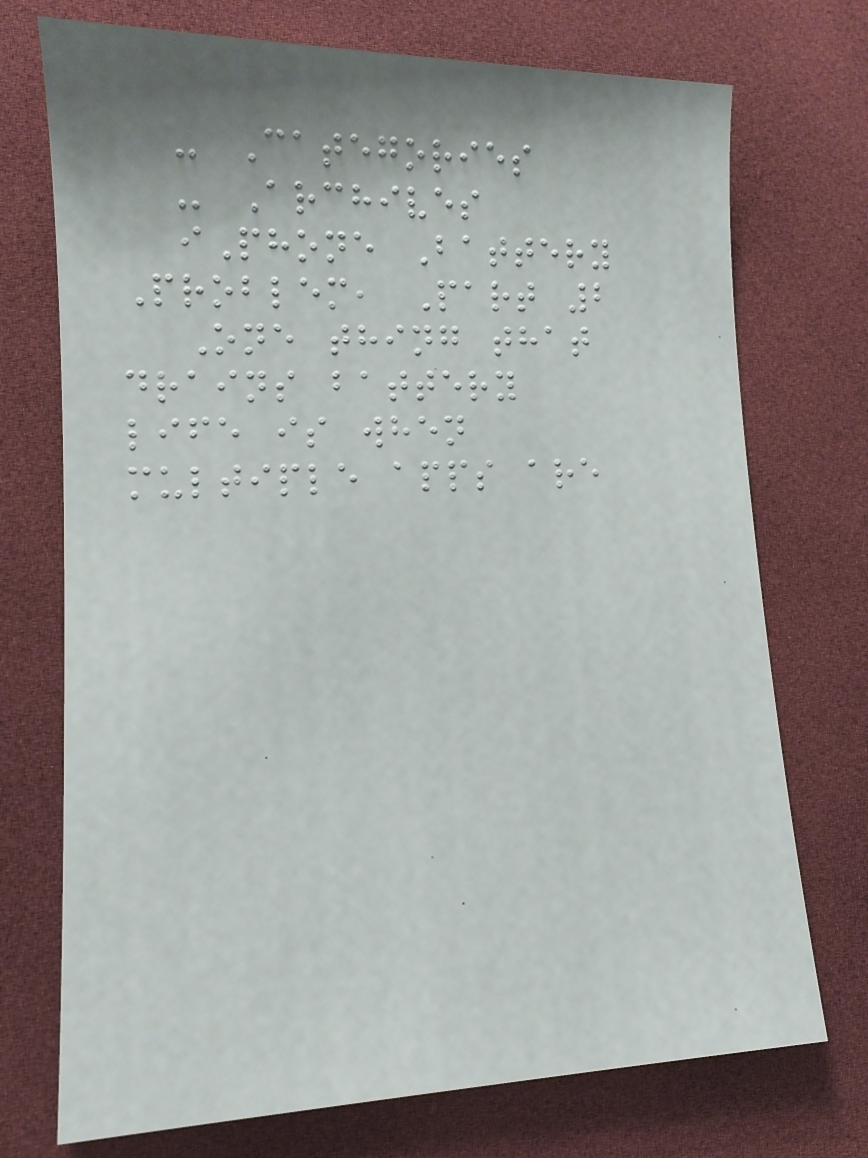- Categories
- Archives
iPhone Battery
Problem, Part 2
One thing that
drains battery
life is when
multiple apps are
